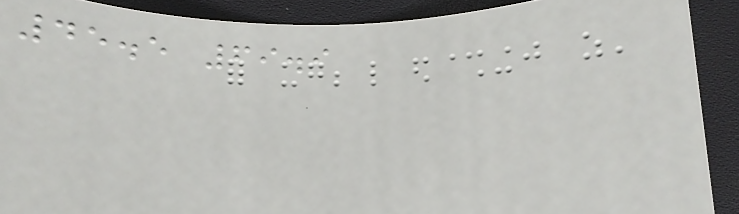45.5 69.9
